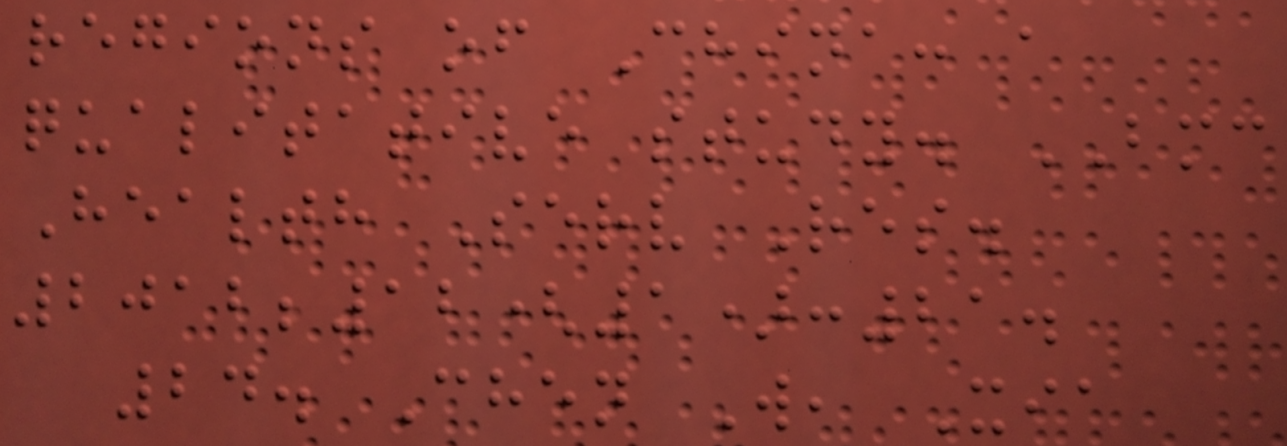regions of China: a
qualitative study. BMC
Health Serv Res.
2012;12(1):21.
24. Chen W, Xia
